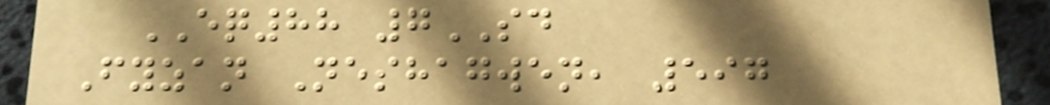EQ88 7SD
Fyzan Neshagwen, 597
